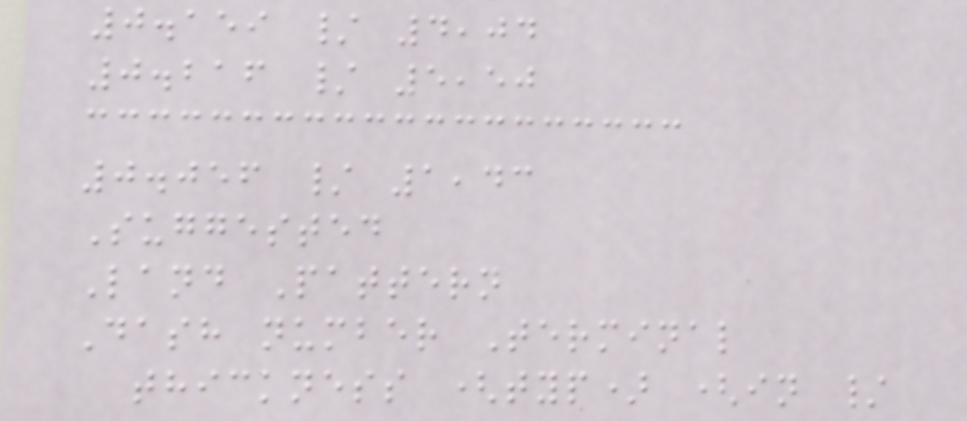0.159 / 4,04
0.216 / 5,50
0.056 / 1,43
Suggested
Land Pattern
Dash number Terminal
thickness (typ) (in /
